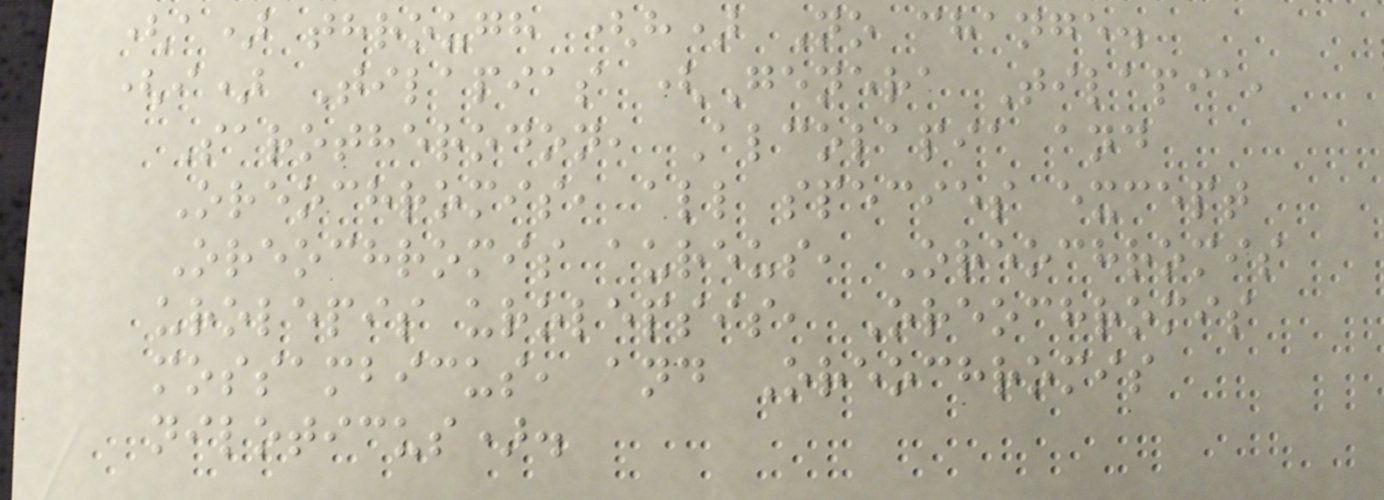(a) through (h) No change.
(i) Tilapias (Genera Tilapia,
Sarotherodon, Alcolapia and
Oreochromis, all species except
Oreochromis aureus, Oreochromis
urolepis urolepsis, Oreochromis
mossambicus, and Oreochromis
niloticus).
